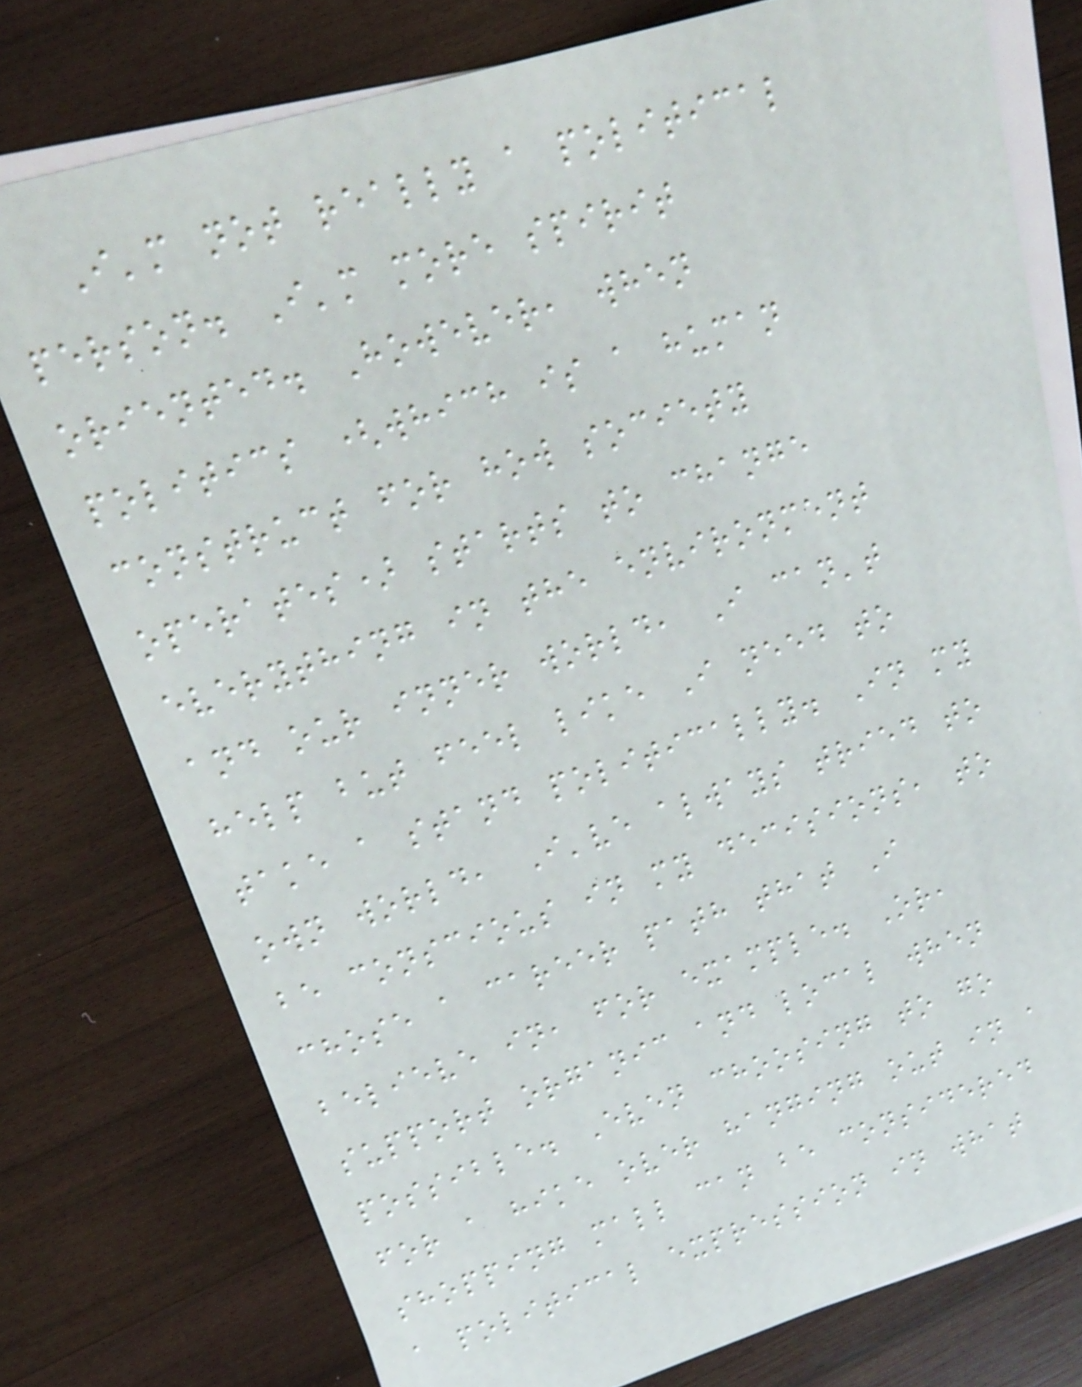I'm not really a political
person. I'm more spirit
oriented. However, when
politics (which is a human
construct for how society
operates) starts to change
everything in the environment
and our inner world, I can't
help but feel like I need to
take a stand politically. In my
own world, I've always tried to
be conscious in my decisions, to
chose a career path that I
believe in, for example. Or,
support organic and local when
possible. Even choosing to go
for a hike over hanging out in a
shopping mall can be considered
a political expression in what
